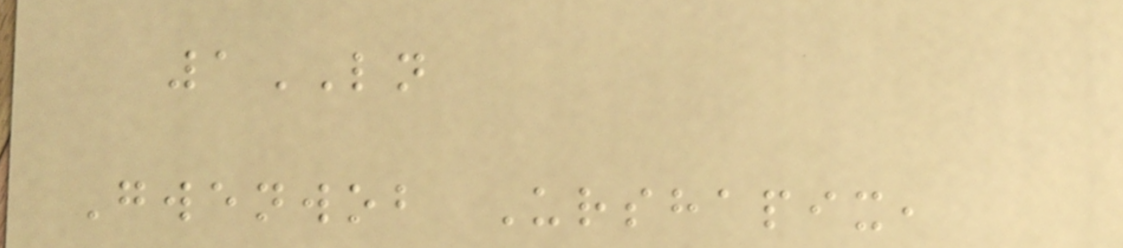1LN
Gwenwob Urshapix,
